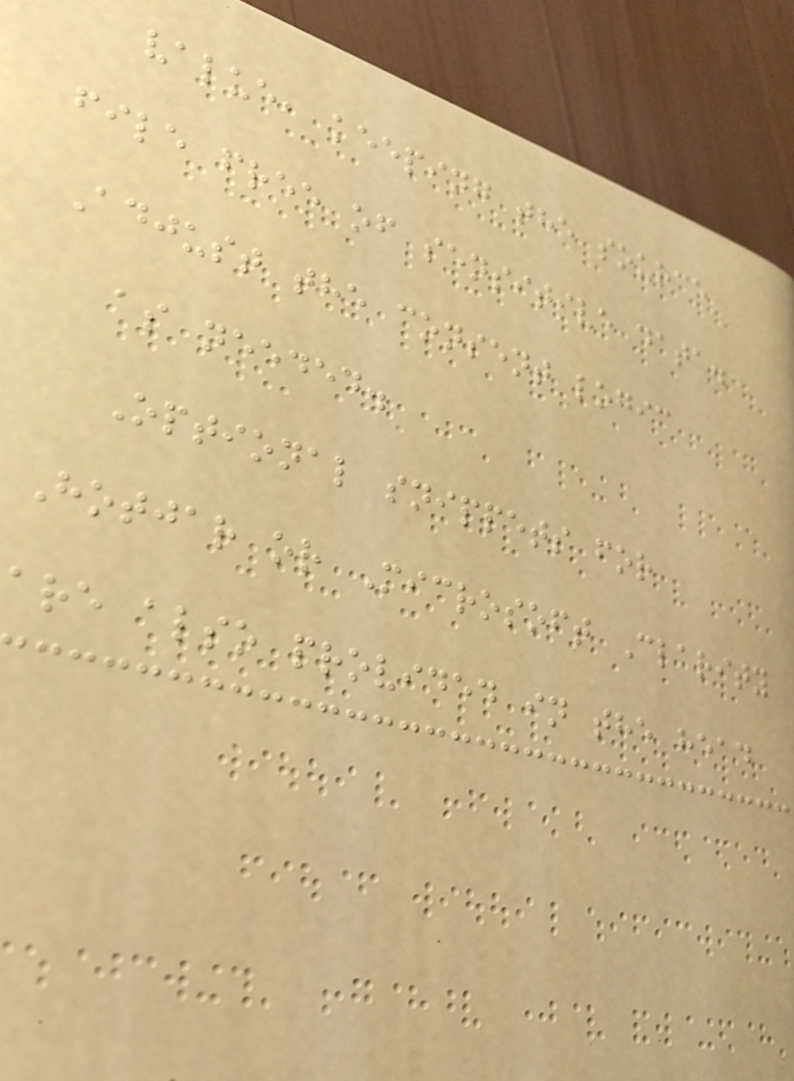value, keeping the source
file free of sensitive data.
Adjust the consent logic
as needed.
Optional snippets for
Hotjar or Microsoft Clarity
are also provided in the head
